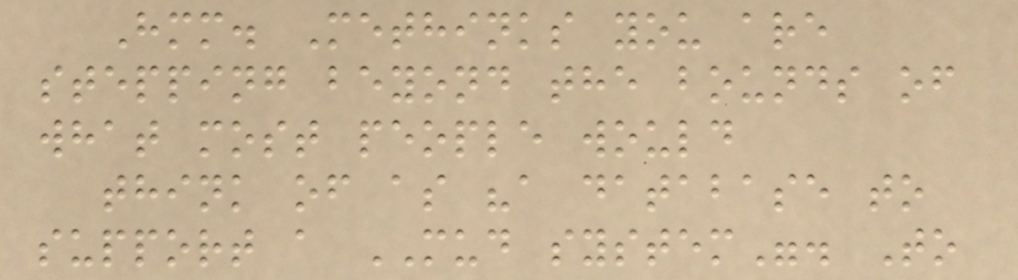Hmm. Methinks you are
stepping beyond the bounds of
what most people would
think of as "a database to
support a MUD system". To
